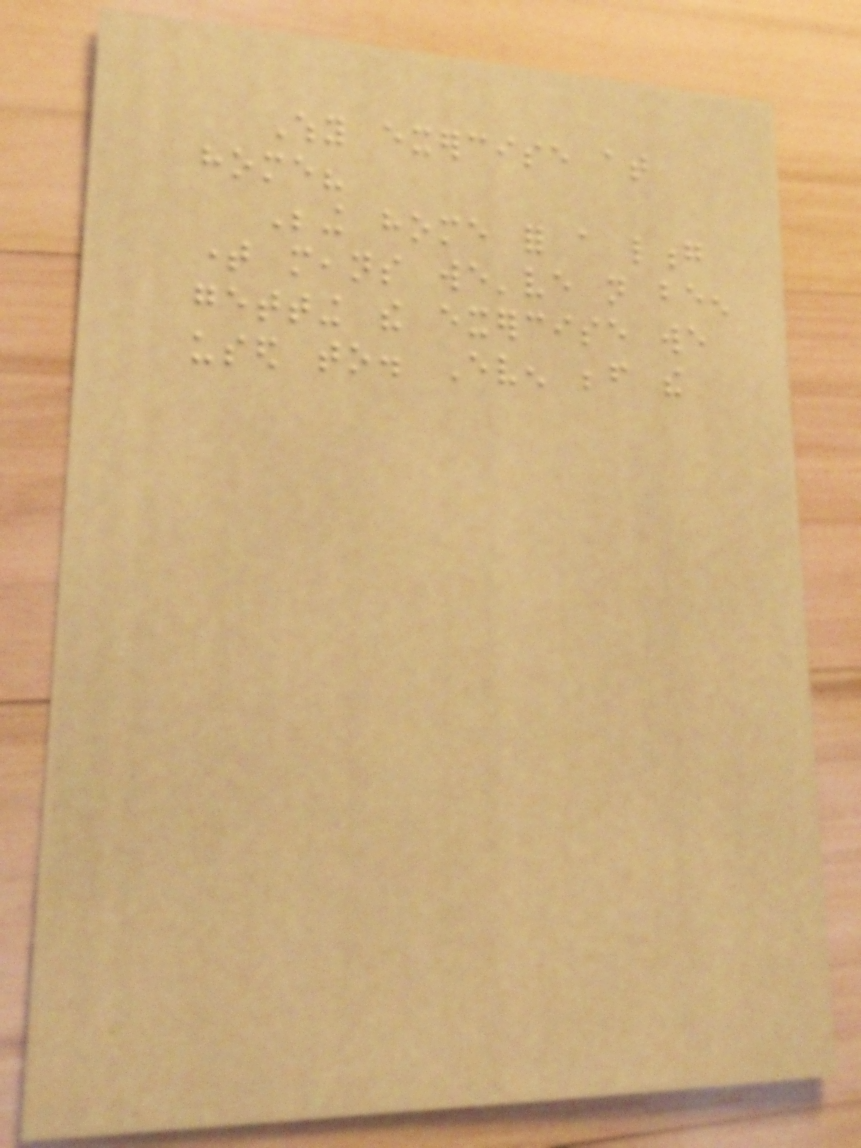Why exercise at
home?
Being home for a long
time means we've not been
getting the exercise we
used to. Even before the
